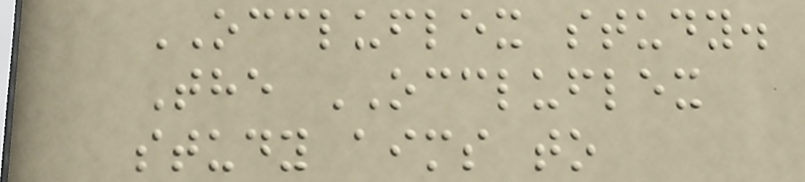OCCLUFLEX study.
The OCCLUFLEX
study aims to
